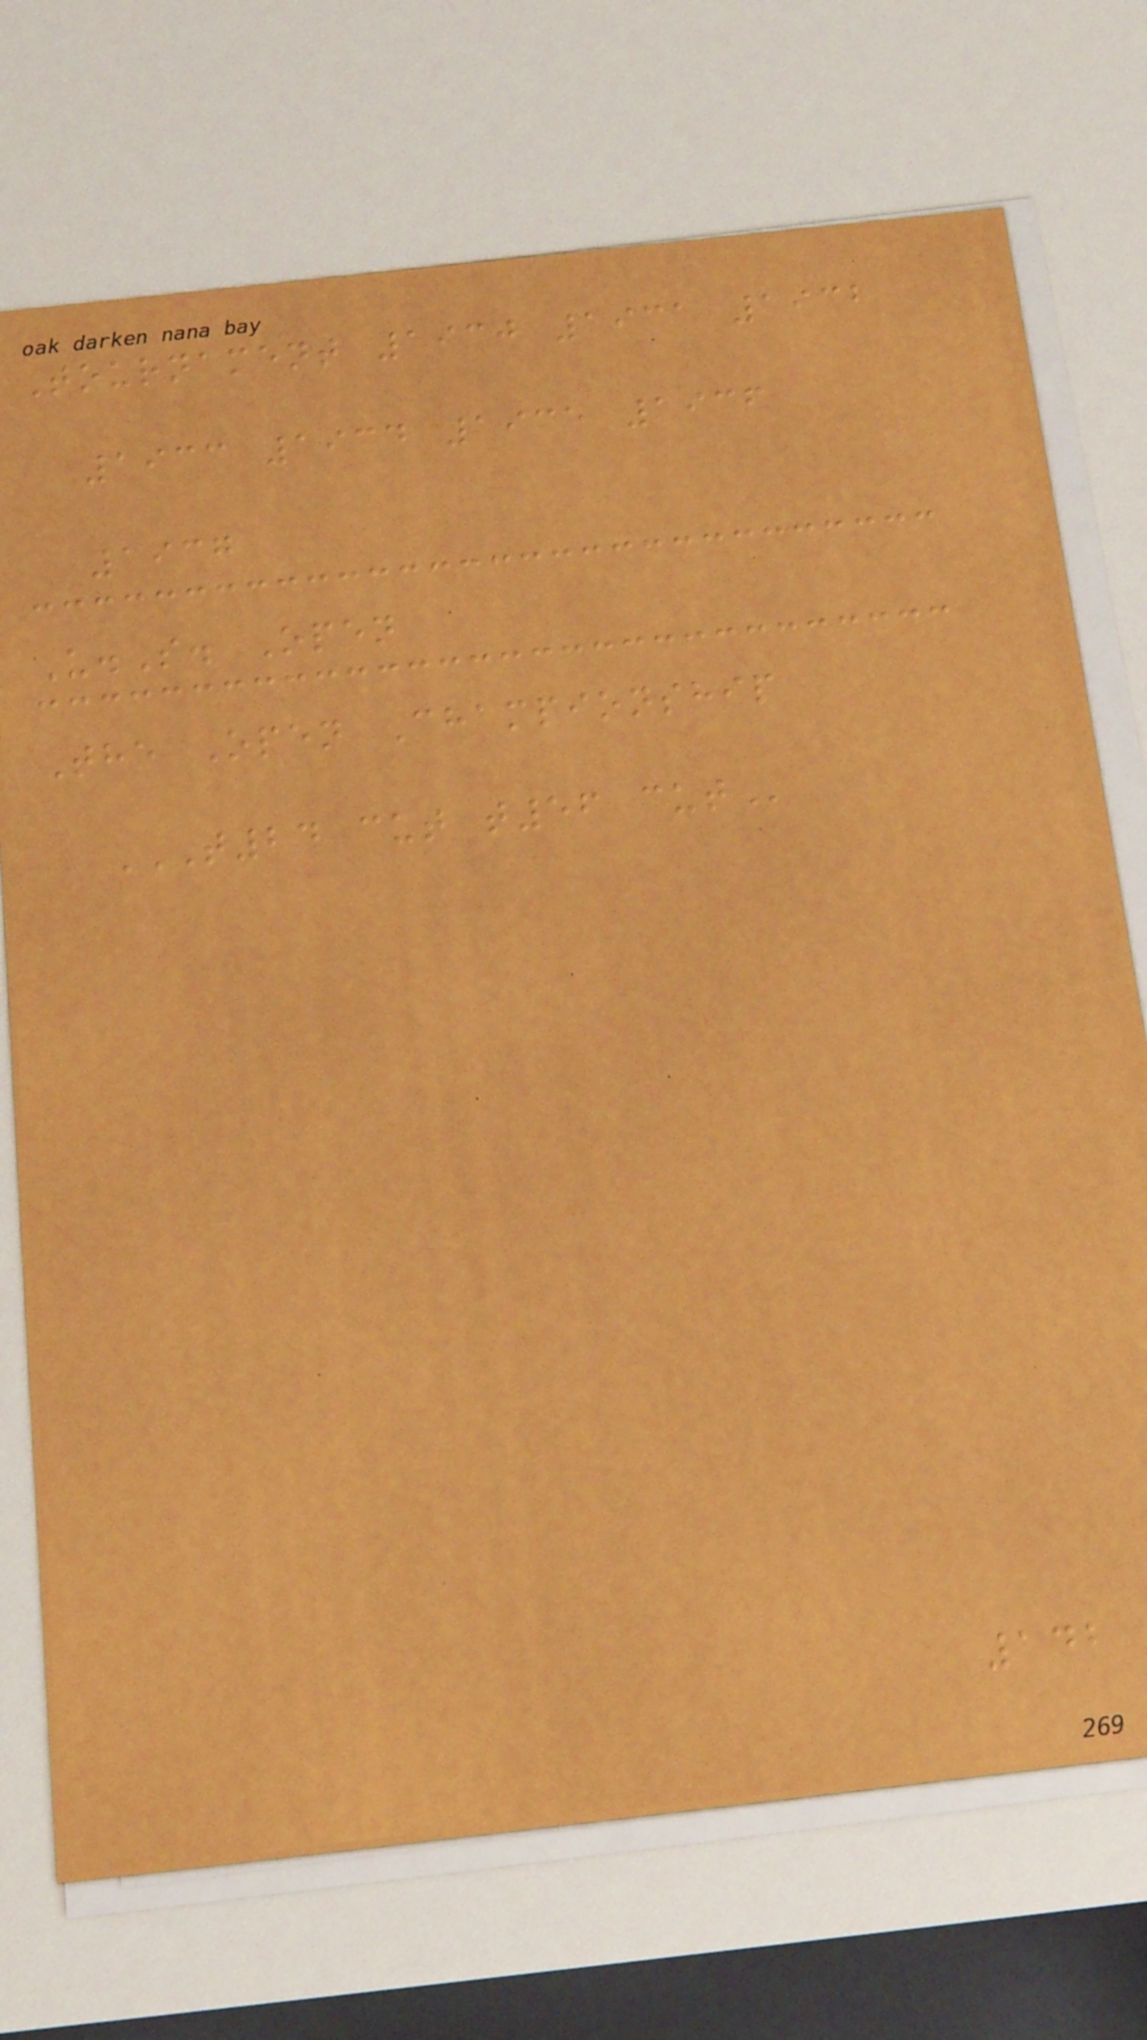Tournament 1930 1931 1932
1933 1934 1935 1936
1937
U.S. Open
The Open Championship
T24 CUT T56 CUT
142
